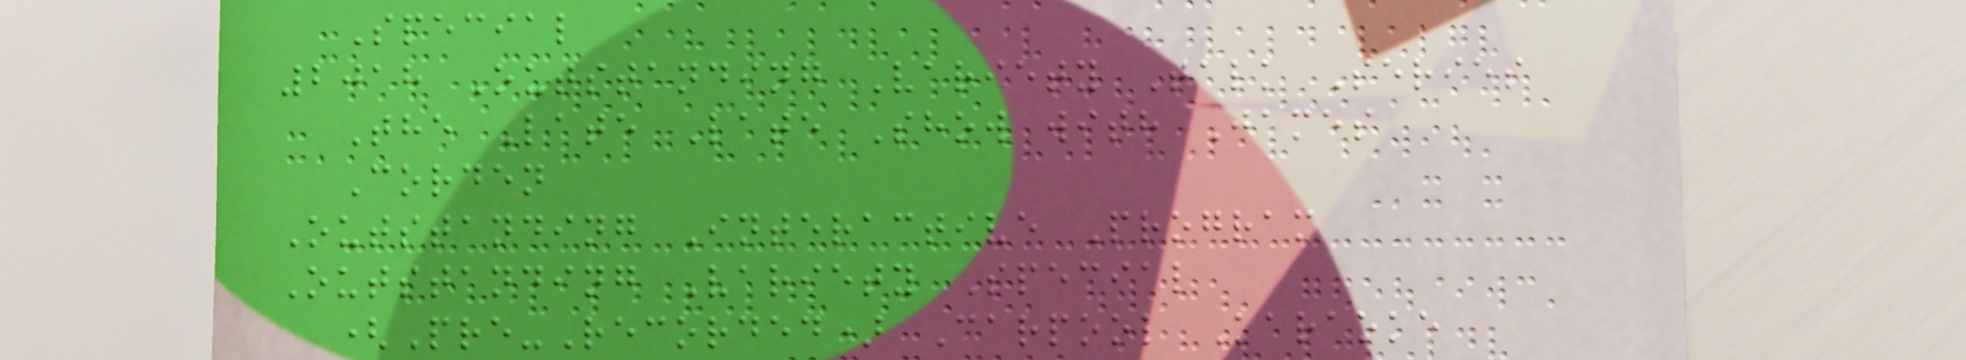Special
2018 Outstanding Variety Talk Series
The Late Late Show with James
Corden
Outstanding Interactive Program
Outstanding Variety Special
(Pre-Recorded) Carpool Karaoke
